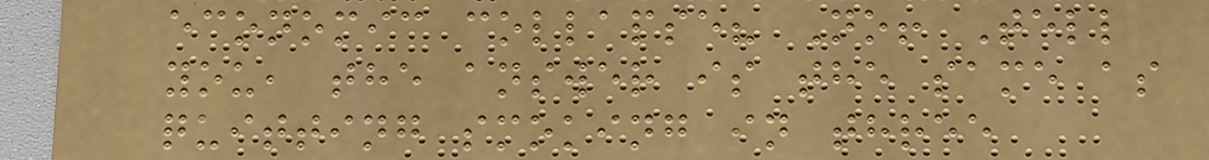economic collapse? No! Tell
you, the answer is the same as
quitting smoking in three
